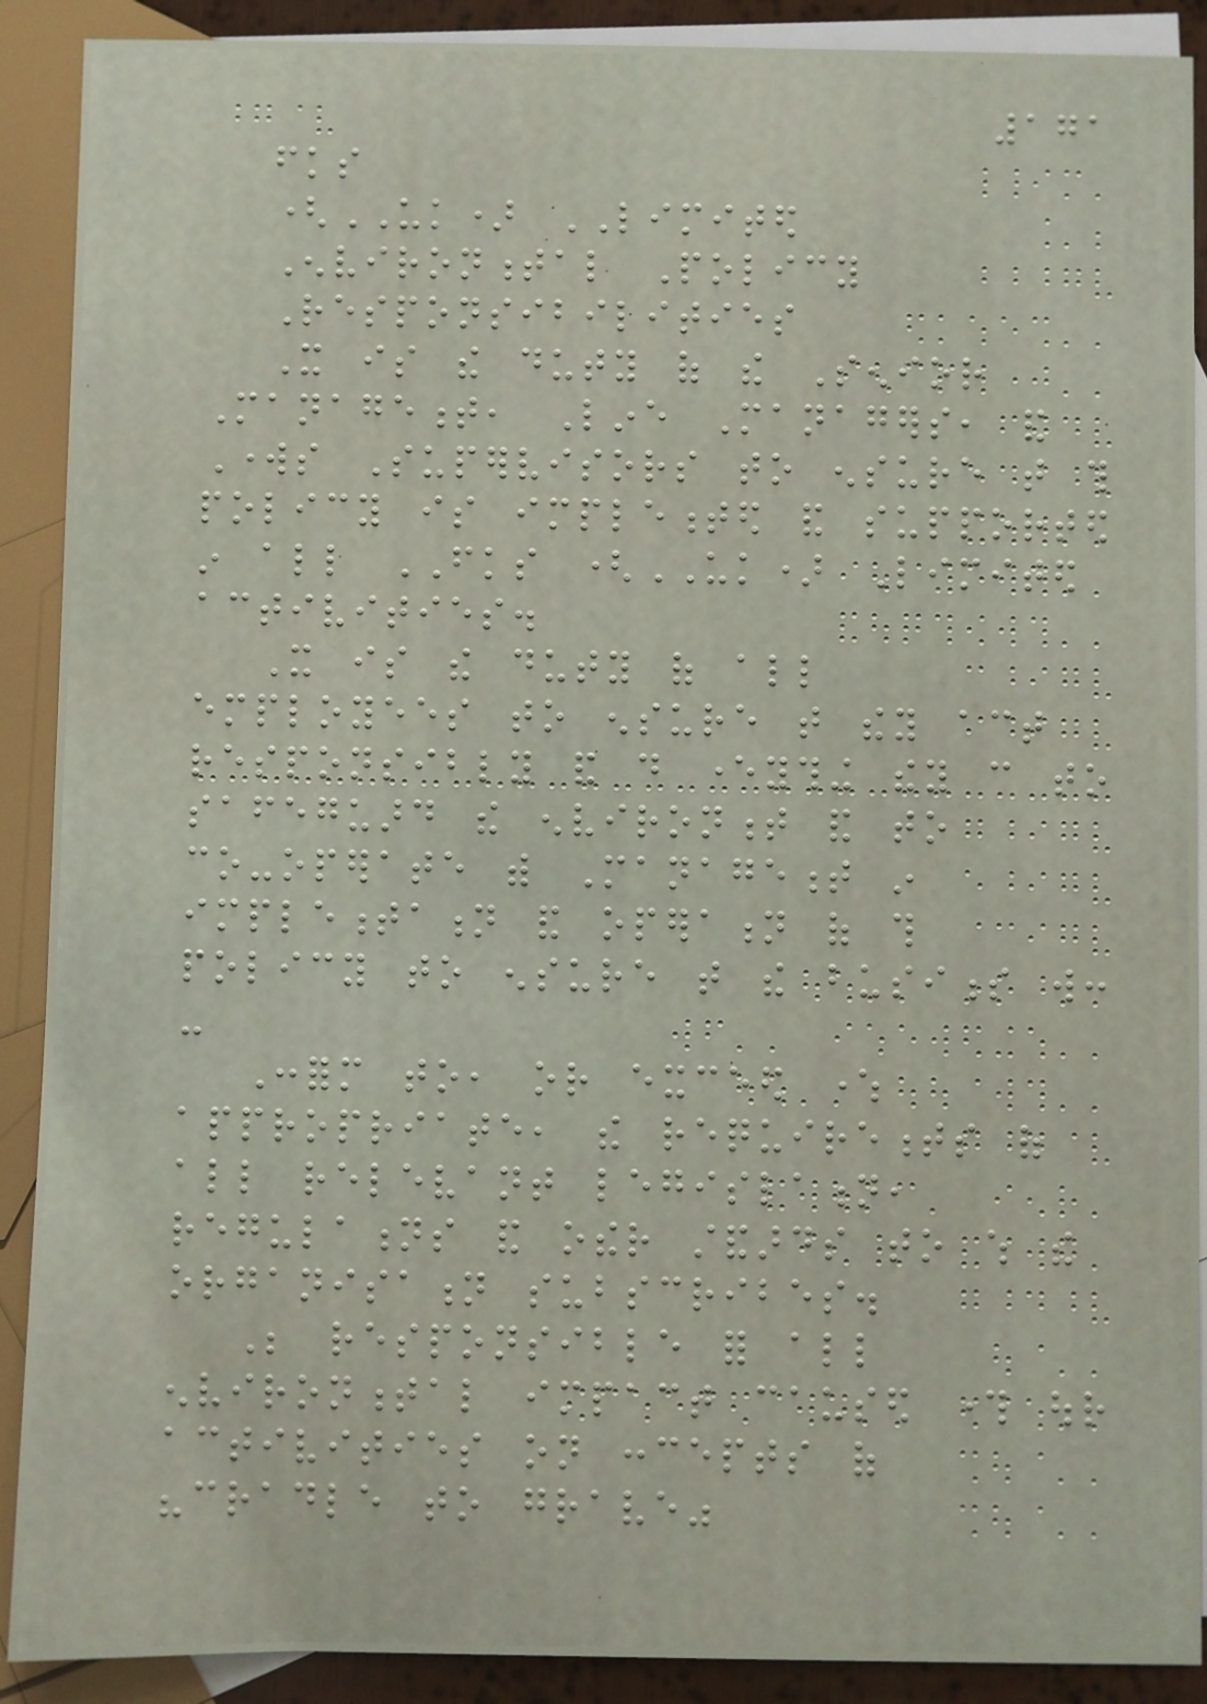171
fks
(UK) LIMITED
Environmental Policy
Responsibilities
It is the duty of the Senior
Management, Line Managers, and
Works Supervisors to ensure that this
policy is implemented and supported
in all FKS (UK) Limited
activities.
It is the duty of all
employees to ensure that they act
responsibly and do everything they can to
safeguard the environment and to
co-operate with Management in
implementation and operation of this
policy to ensure that the business will:
-
Conform to, or exceed where
appropriate, the requirements of
all relevant legislation,
regulations and other standards to which the
organisation subscribes.
Be responsible for all
environmental impact caused through our
activities on concepts of
"cradle to grave"
